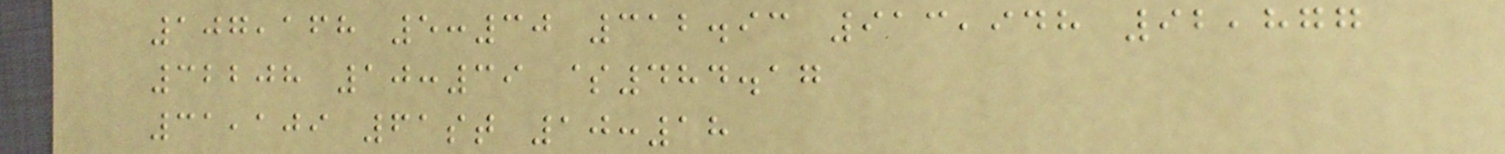107,168 5:30 312.93 913,948 92,877
32208 10:39 $484.17
31,109 61st 10:18
